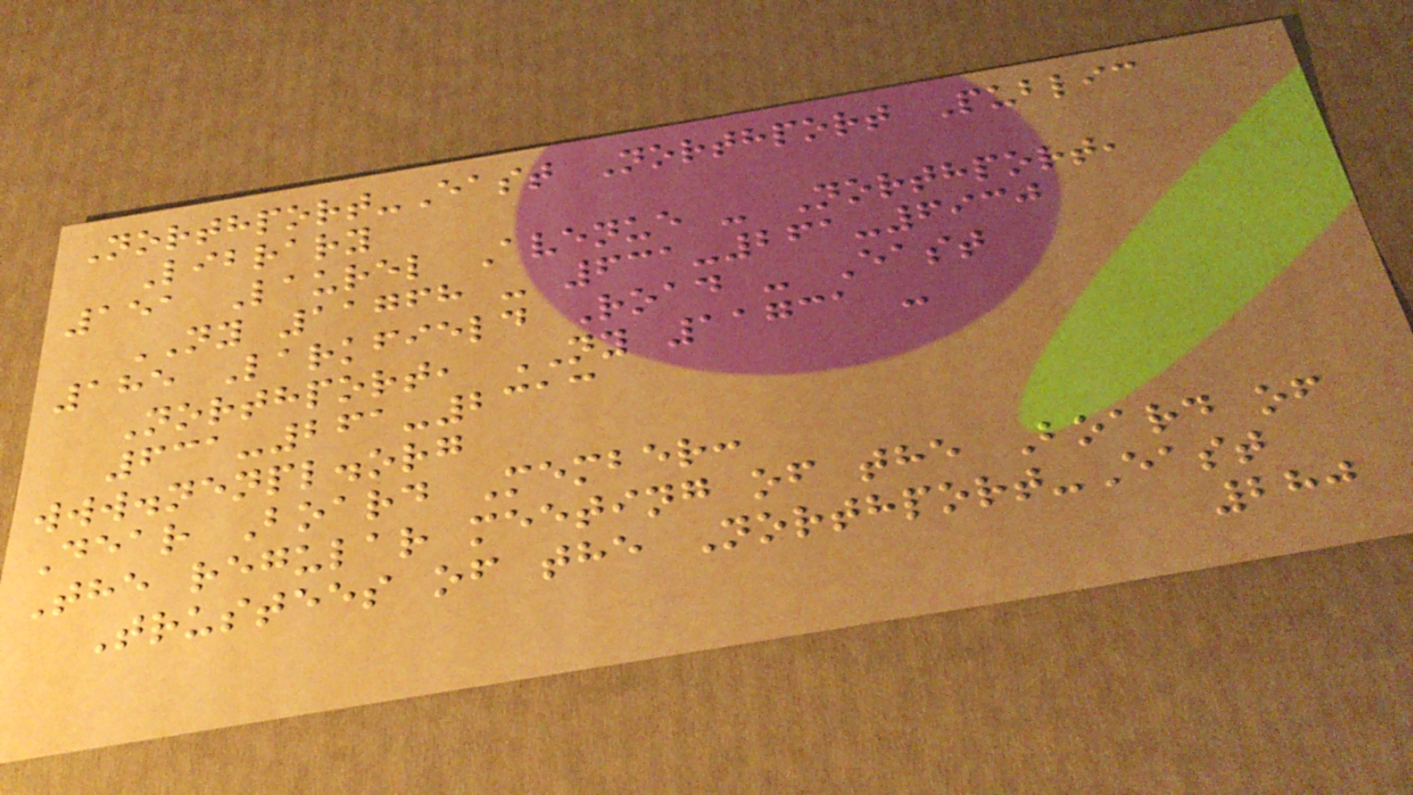Northport-East Northport Public
Library
151 Laurel Avenue - Northport,
NY 11768 - 631-261-6930
185 Larkfield Road - East
Northport, NY 11731 -
631-261-2313
www.nenpl.org
Dear Board Member:
The regular meeting of the Board of
Trustees of the Northport-East
280
